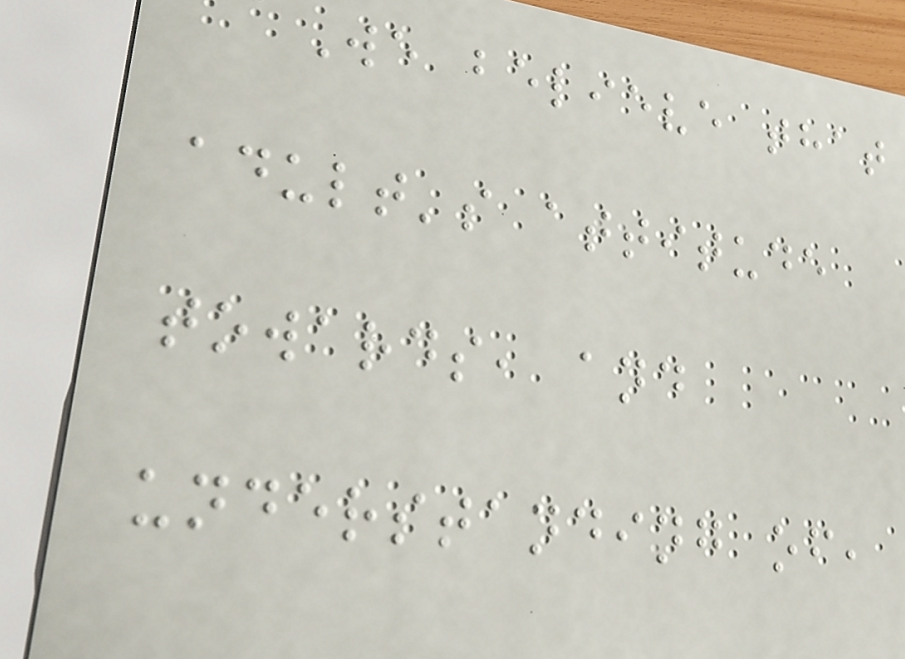We believe that
adult's attitude
towards, and
understanding of,
